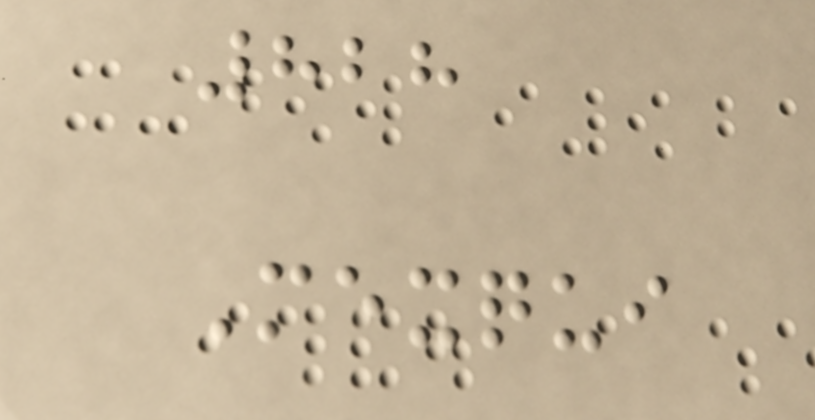828
Mexqui
